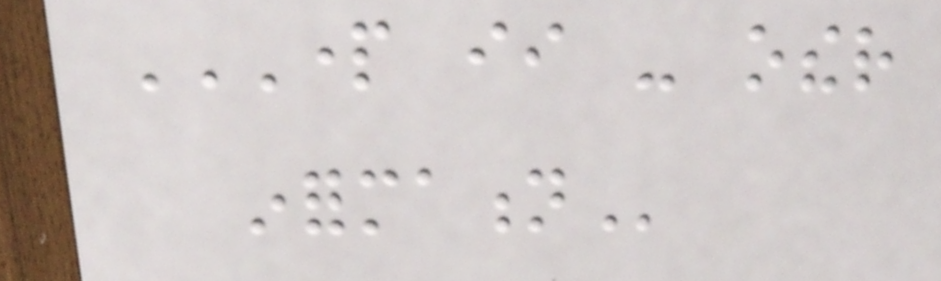PART II - OTHER
INFORMATION
